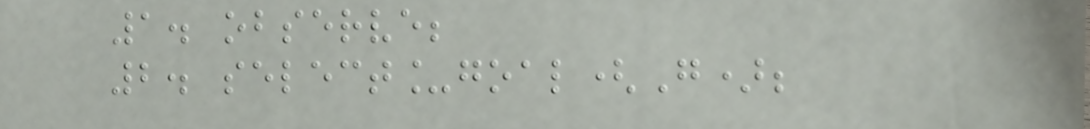1. observe;
2. select_goal(G);
